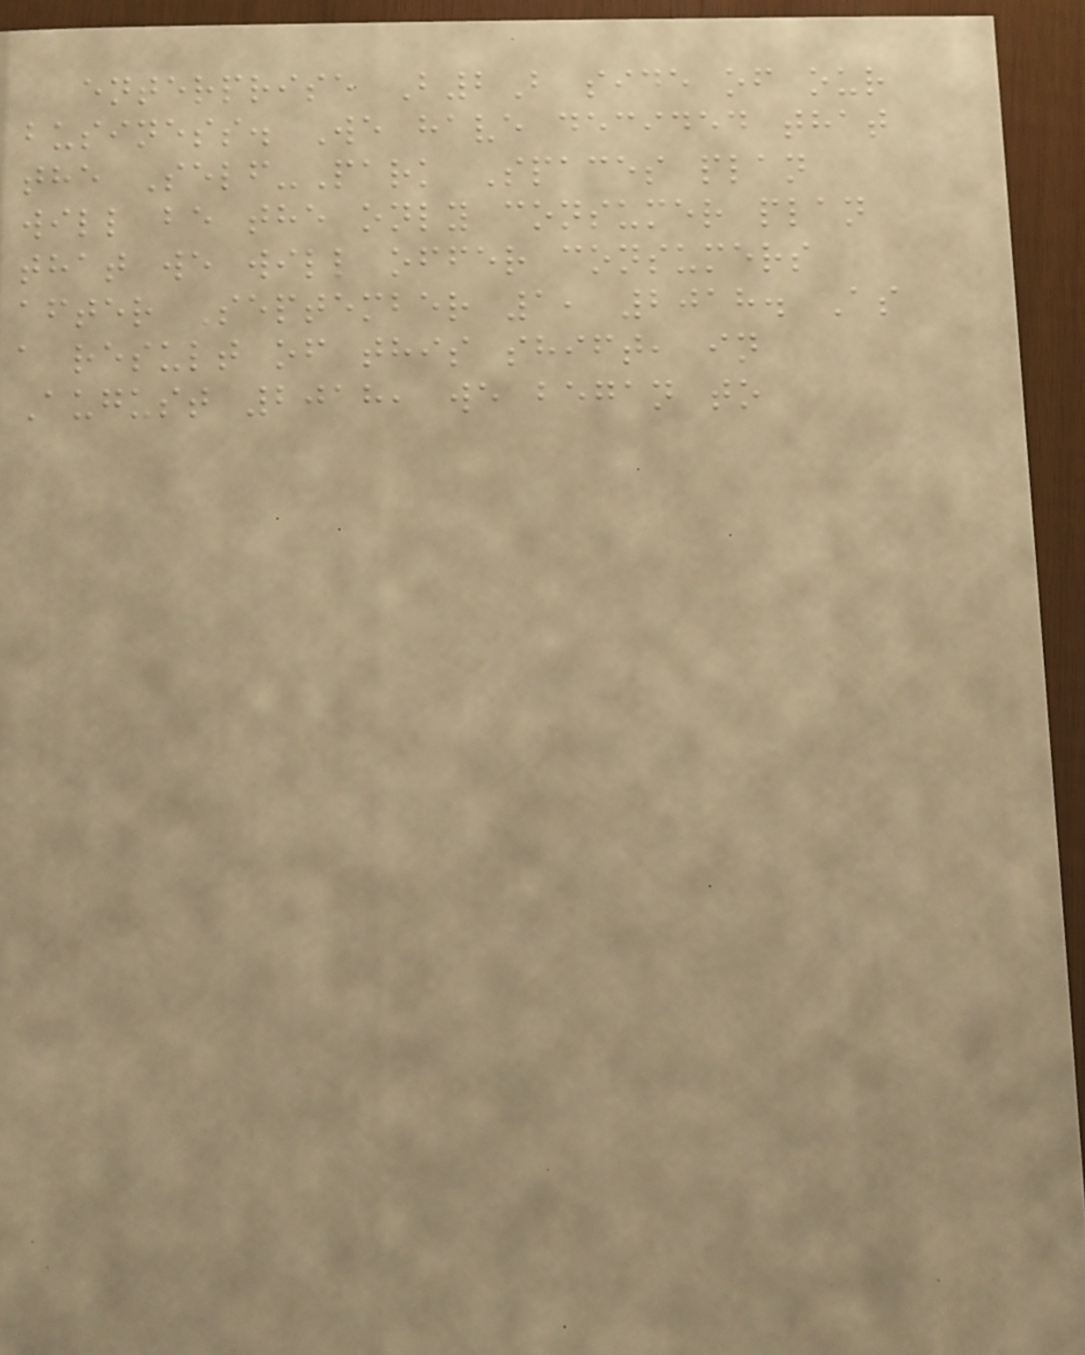enterprise B2B side of our
business. We have decided that
the Self-Park Spaces plan
will be the only consumer plan
that we will offer consumers
after September 1, 2018. As
a result of this shift, in
August 2018, we began to
